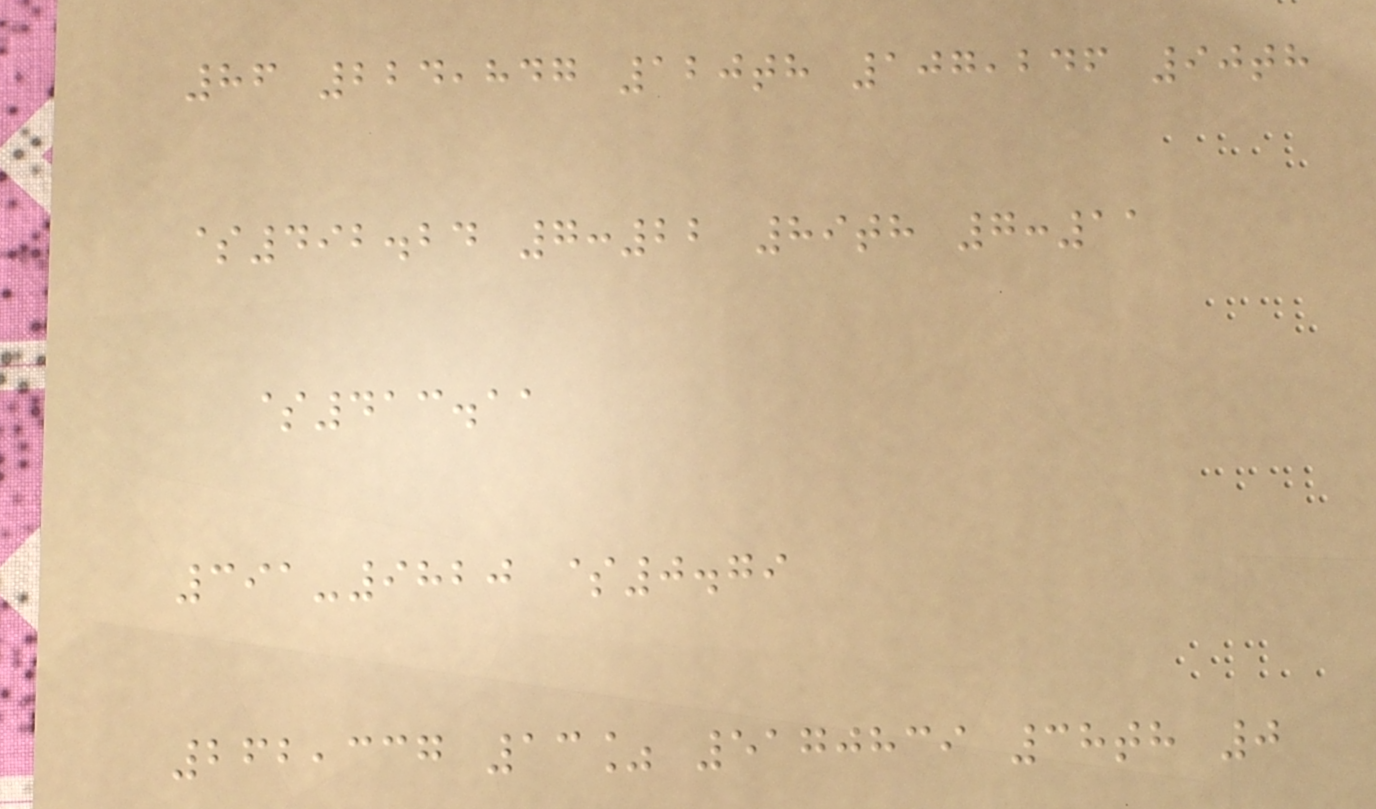86 224,847 120th 107,246 90th
$492.24 7:22 89th 7:11
$413.11
391-9820 $0.79
262,337 13% 5170839 38th 0
